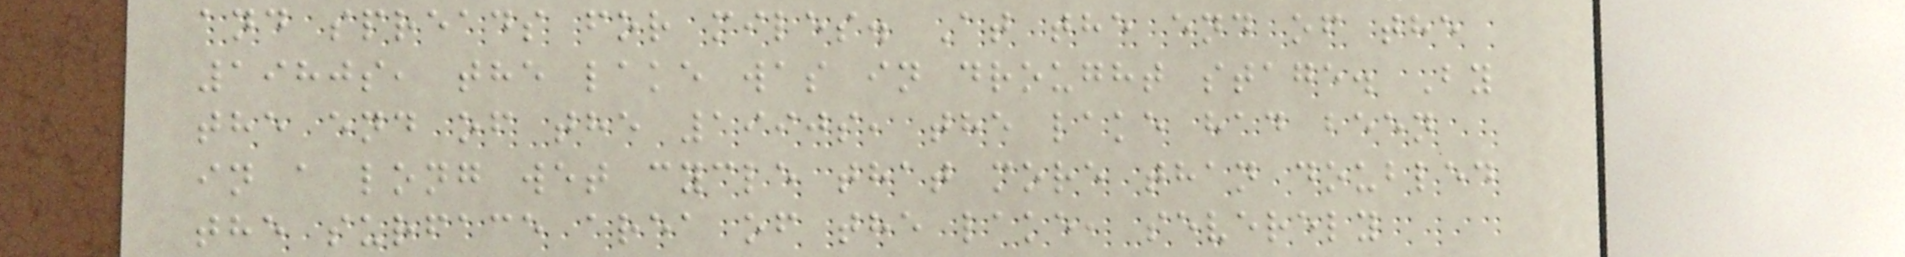and spreads for miles. At the end of the
1980s, the lake was in drought stage. By
the end of the 1990s, the lake had been
in a long wet cycle that more than doubled
the surface area of the lake, severely
